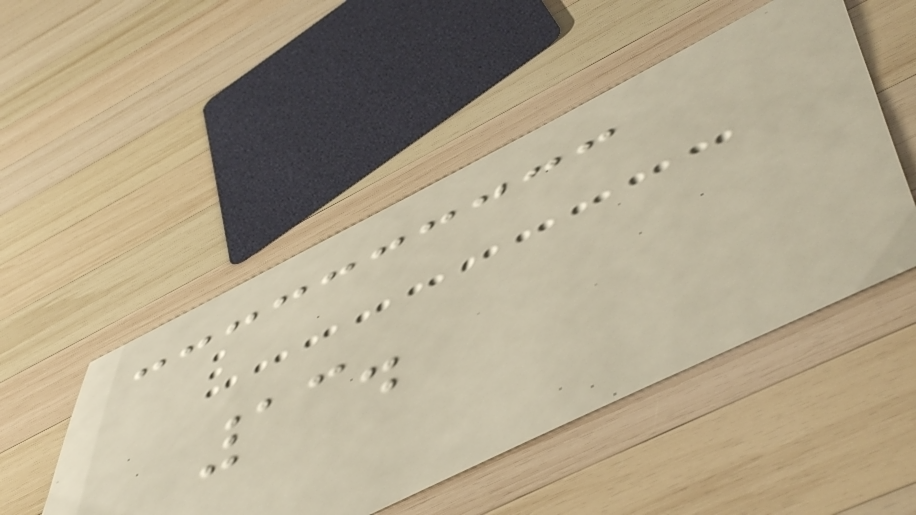13.
